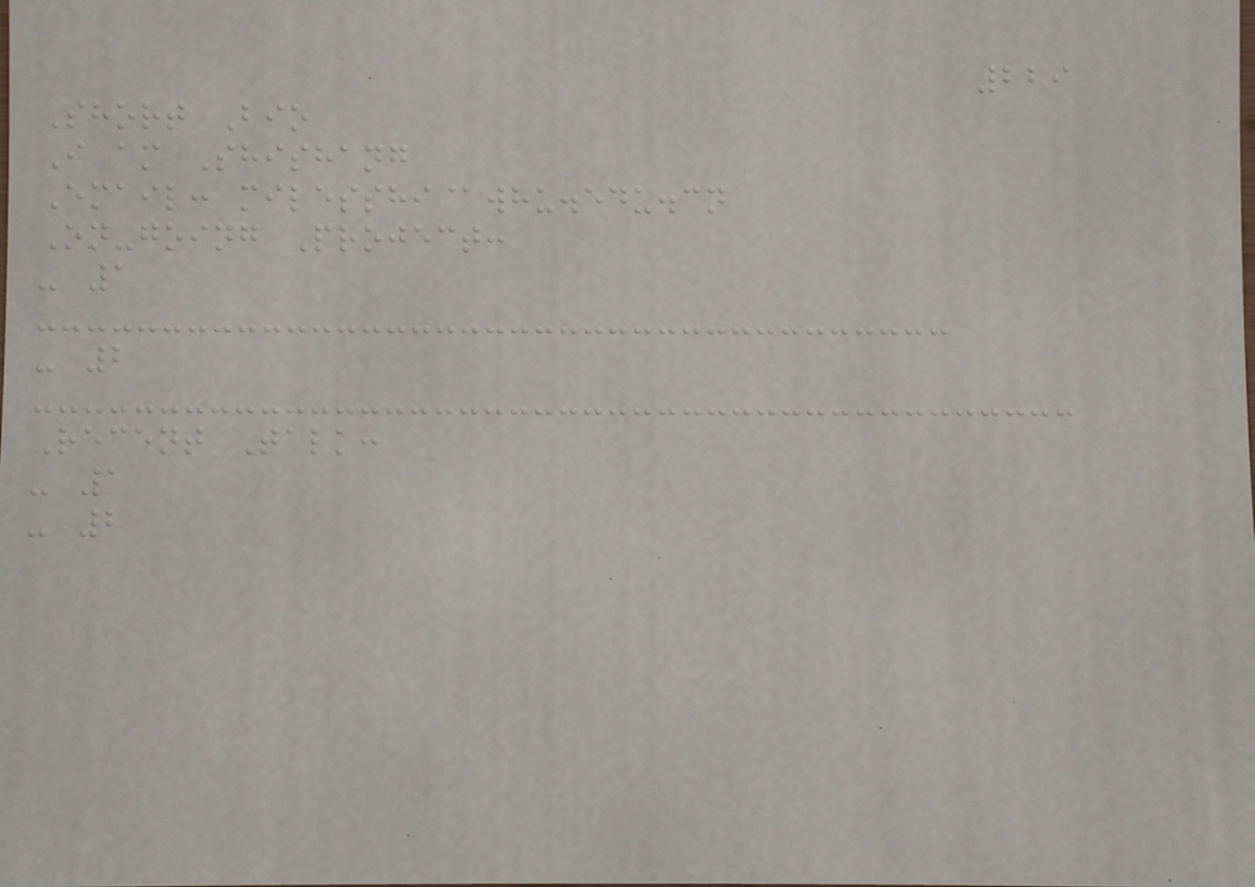229
Short Bio
I am Shishang
Email: milesshi@whu.edu.cn
On-going Project:
- 1
- 2
Recent Talk:
- 1
- 2
